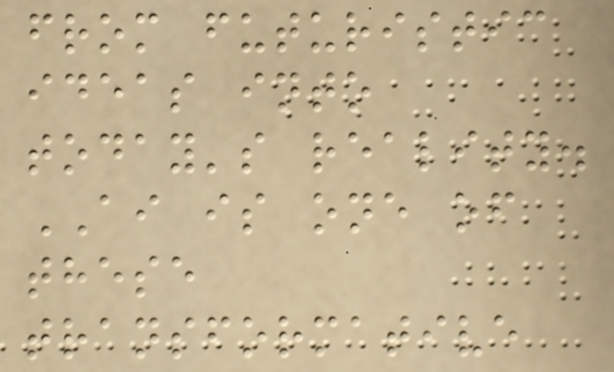from futuristic
ideas into
today's reality.
AI is one of
these
transformative
